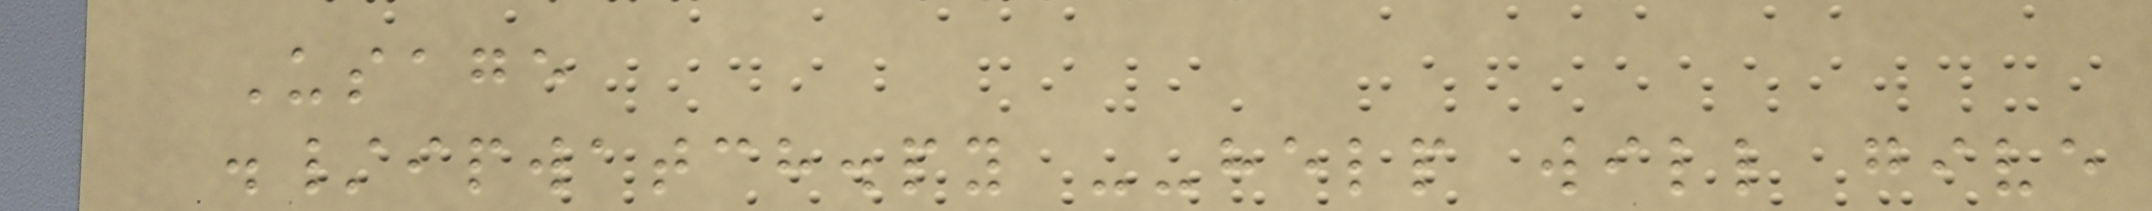Usage
./ipwatch.py --help will give
